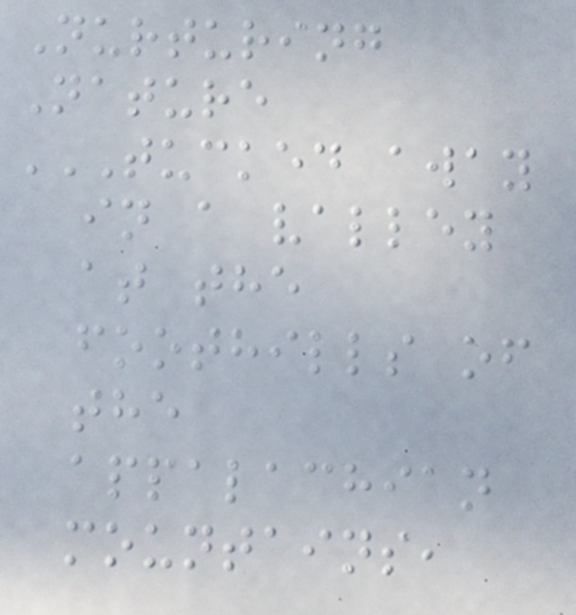Nurturing
Nature
TUCKED AWAY
IN A VALLEY
AT THE
FOOTHILLS OF
THE
APPALACHIAN
MOUNTAINS,
